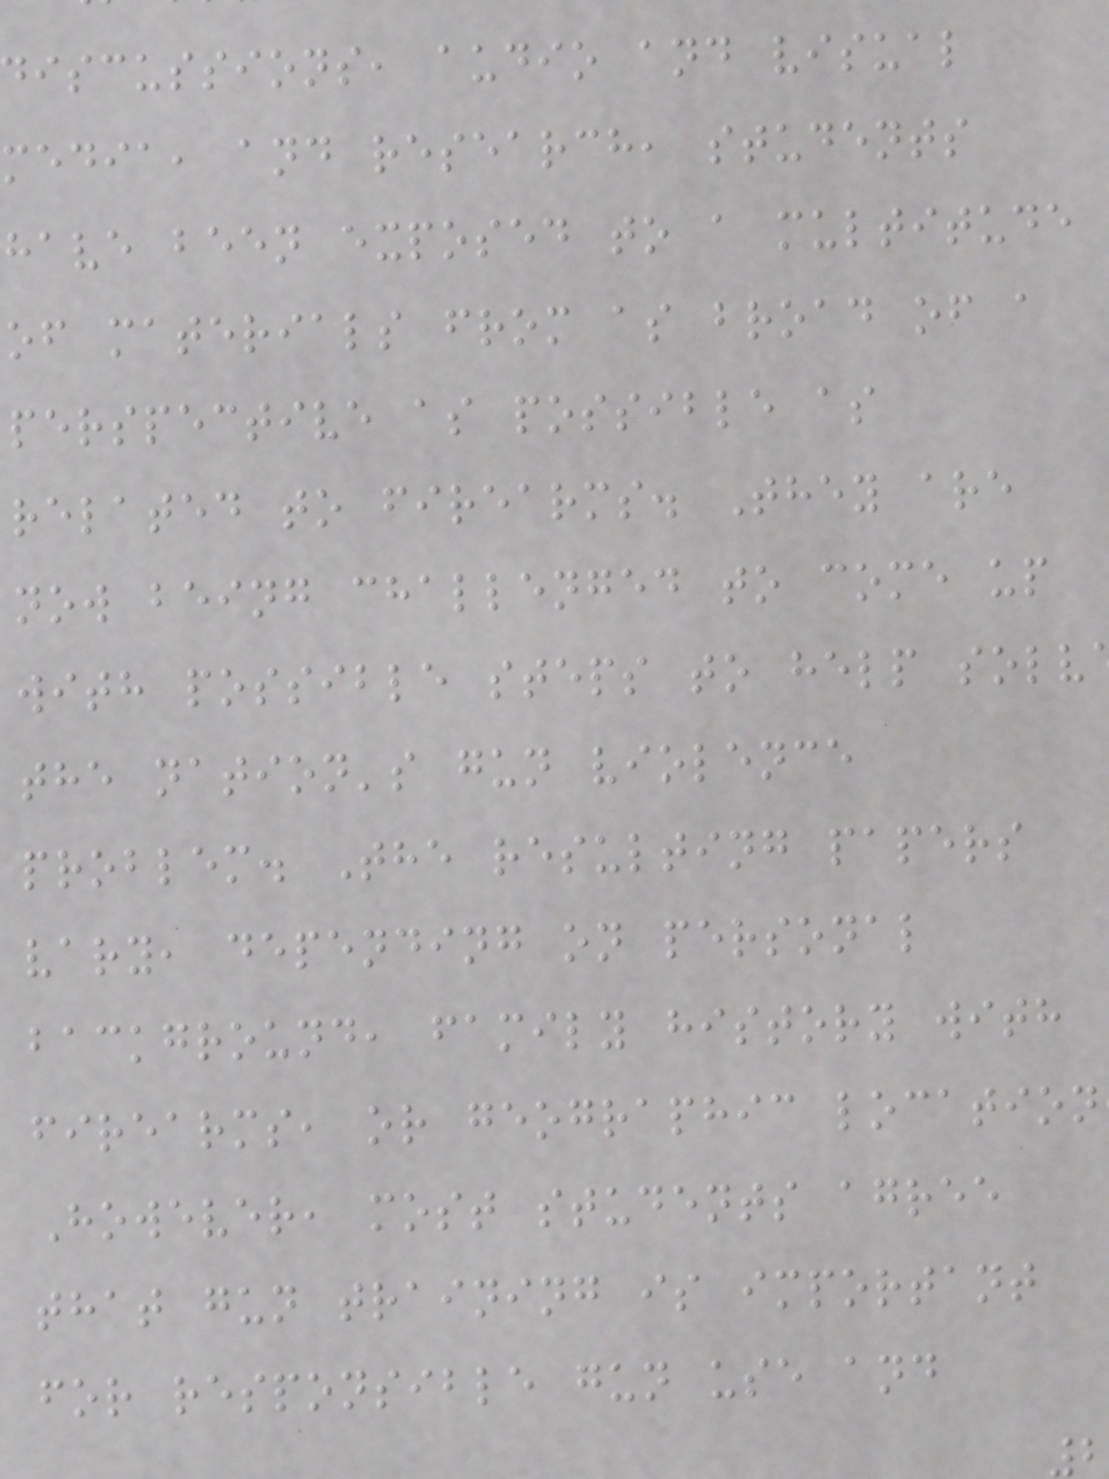discussions, audio and visual
media, and research, students
have been exposed to a multitude
of materials from as broad of a
perspective as possible as
related to firearms. They are
now being challenged to come up
with possible steps to help solv
the nation's gun violence
problem. The resulting papers
vary, depending on personal
background, family history with
firearms, or geographic location
However, most students agree
that gun training is important
for responsible gun use and
